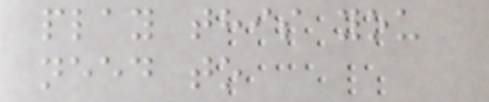play this you
need to
